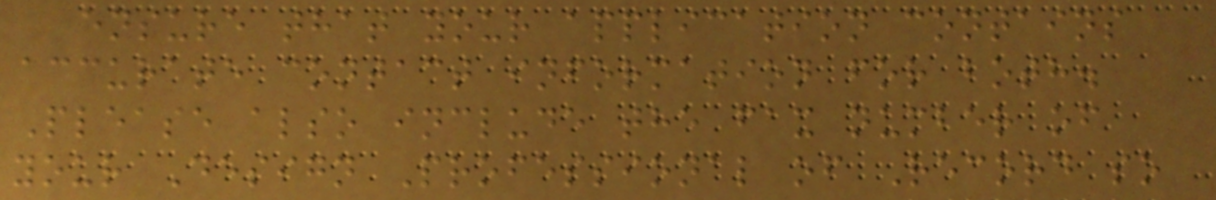ensure that your application contains
accurate contact information for both.
Please also include the fax number of
your Design Professional of Record so
